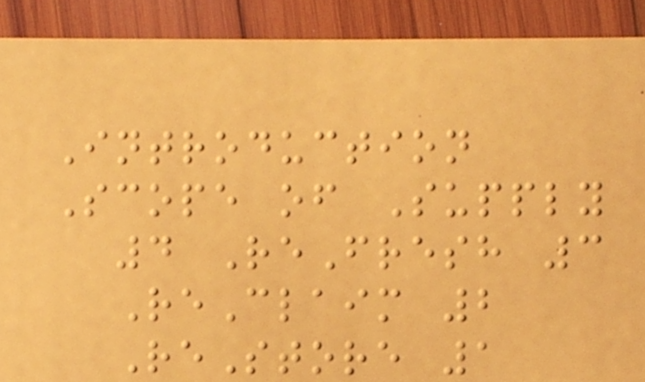Introduction
Scope of Supply
4 ReFresh 3
ReClaim 2
ReStore 1
